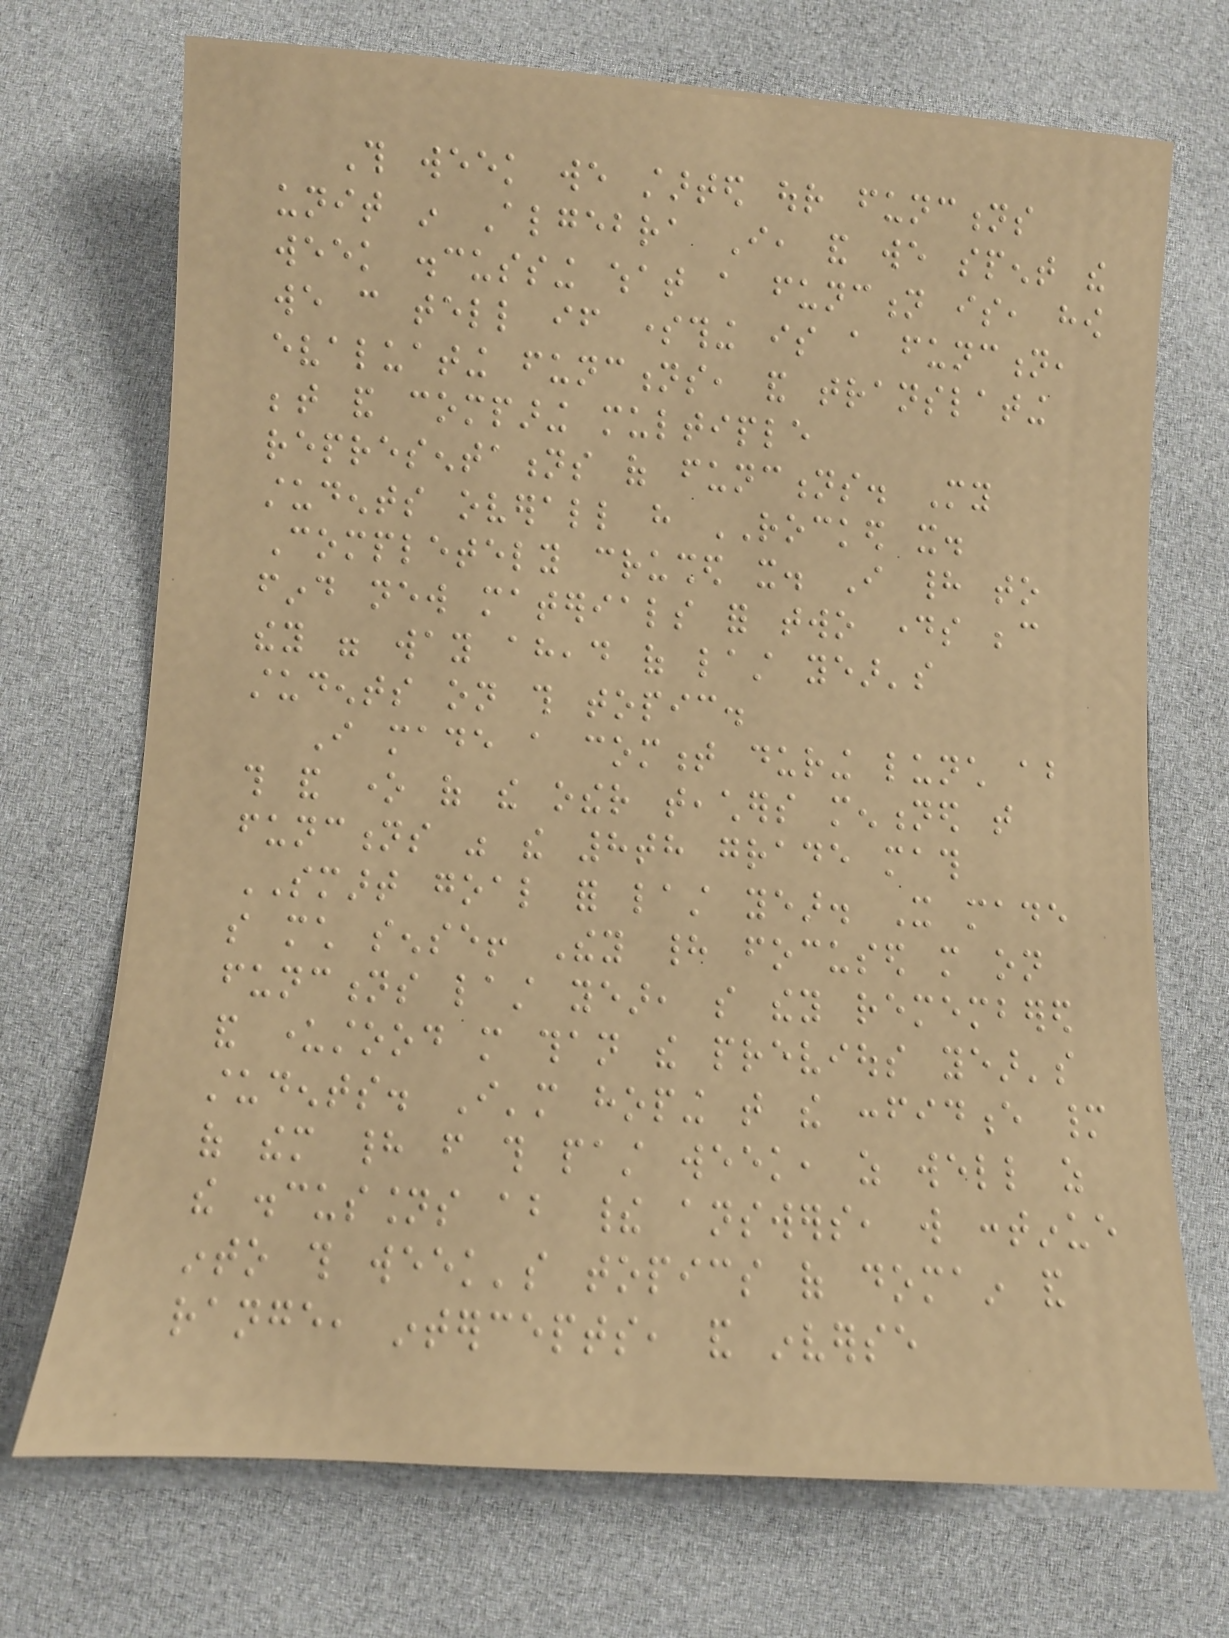This week we started our functions
unit in Algebra I, and we spent the
week discussing what a function is, how
we can tell if something is a function,
evaluating functions, and translating
between and comparing multiple
representations of functions. My
students overall have ROCKED it.
Completely crushed it. I had to
find new materials for two days because
they were way ahead of last year's
students on this topic.
I made a comment during lunch about
this and one of the other teachers mentioned that
functions was the 8th grade math
SMART goal for last year. It made
so much sense! They had focused more on
functions last year, so they remembered
and understood more than the previous year's
students. I'm hoping that the confidence many
of them had from this past week, as well as
the discussions about their answers, will continue
into this week's topics of domain and
range, intercepts, and inverse
